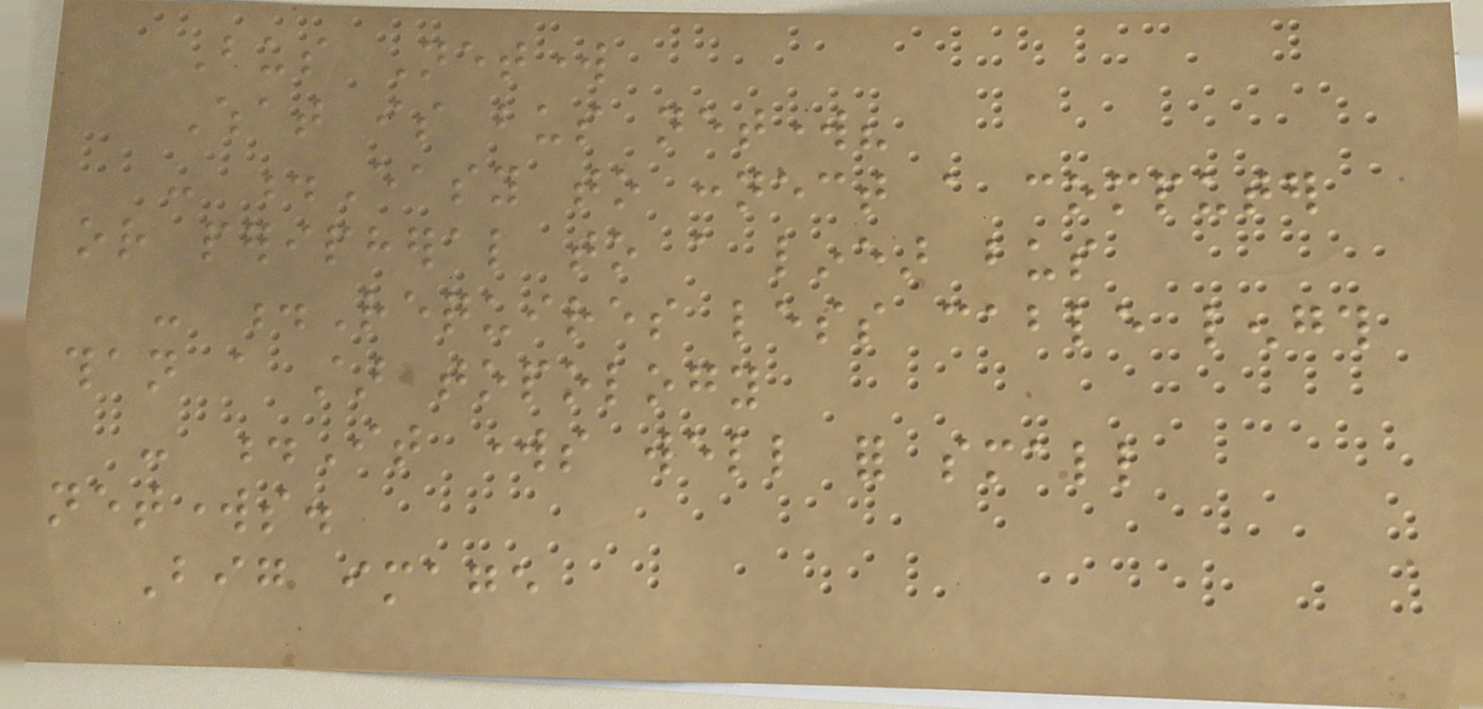Bus Network
What is bus network?
- .Easy to connect a computer
or peripheral to a linear bus
- .Requires less cable length
than a star topology
- .It works well for small
networks.
Big image
